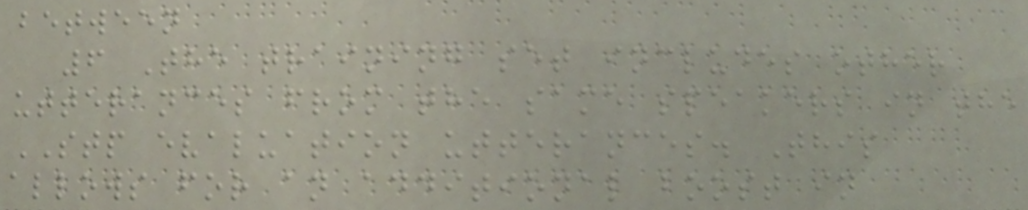between
6 The training set includes other
utterances from the same speakers in the
STP evaluation utterances. This
allows for an additional boost in
